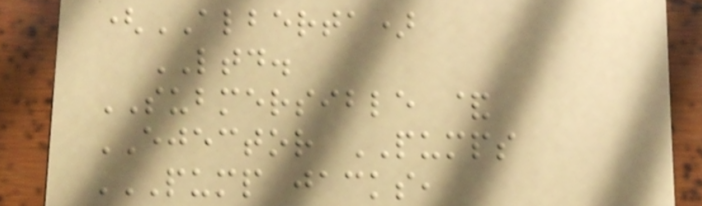(ALBERTA)
LTD.
SUBMERSIBLE &
EJECTOR PUMPS
PUMP JACKS,
